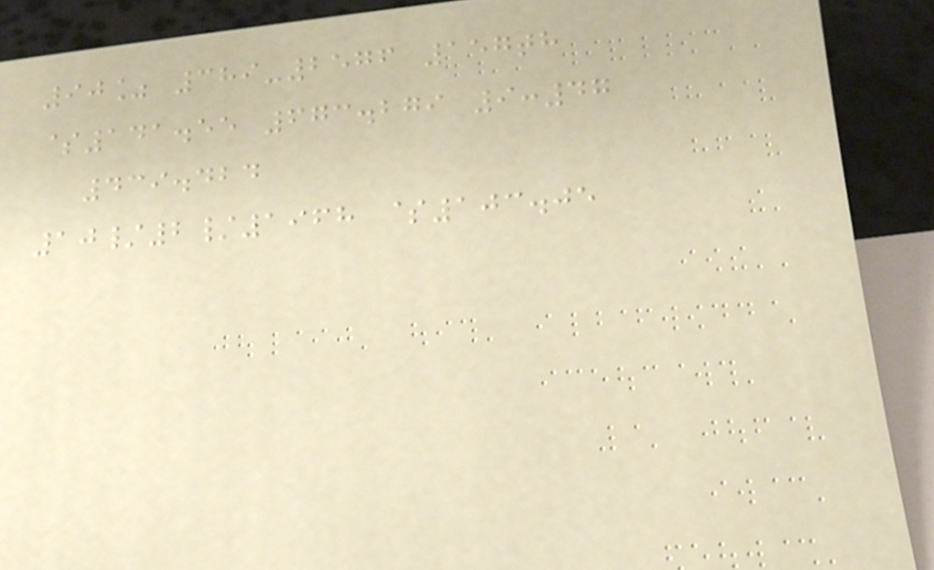90% 389-2576 157th
$141.55 673.279 9:47
439.424
10/2/1968 $103.05
